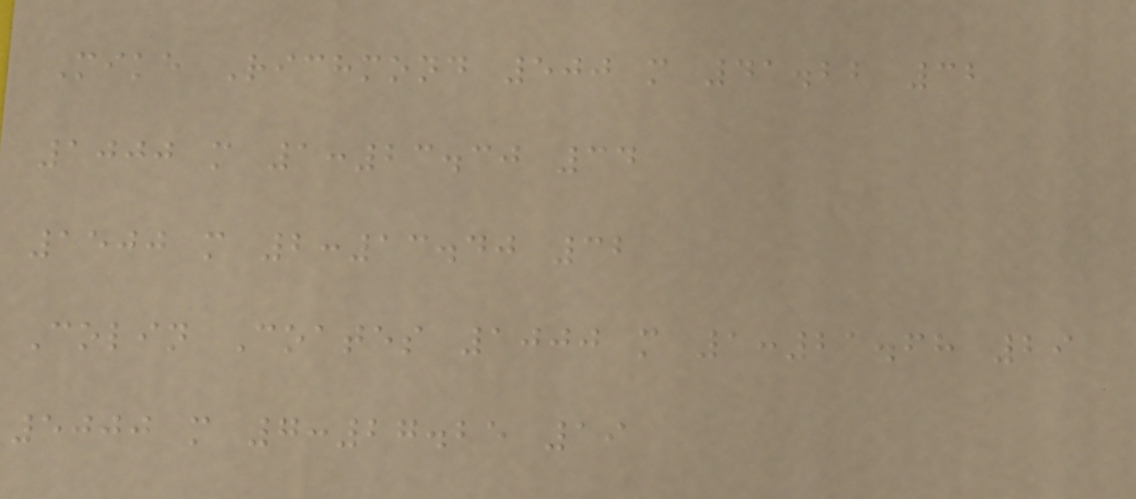Mike Richmond 500 m 41.22 32
1000 m 1:23.30 34
1500 m 2:13.40 32
Colin Coates 1000 m 1:21.68 29
5000 m 7:27.25 19
